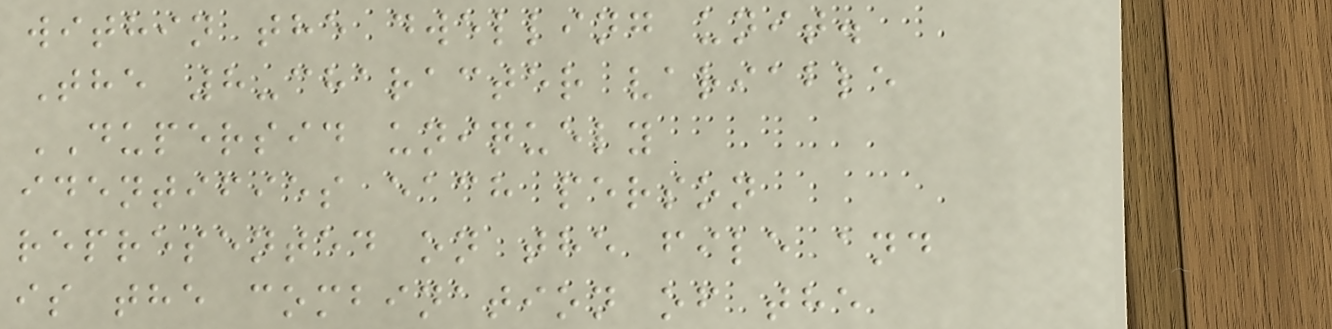within the dwelling unit.
The 8-character variable
DUPERSID uniquely
identifies each person
represented on the file and
is the combination of the
